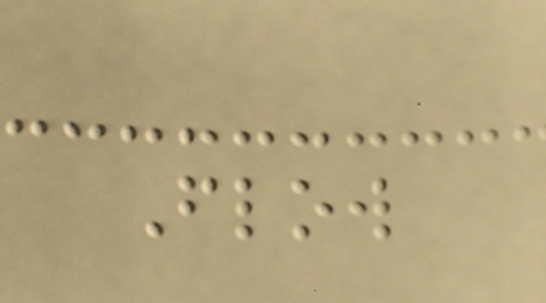Flow
